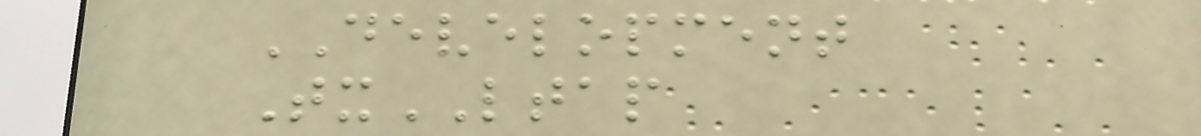DEVELOPMENT
TxLTAP
